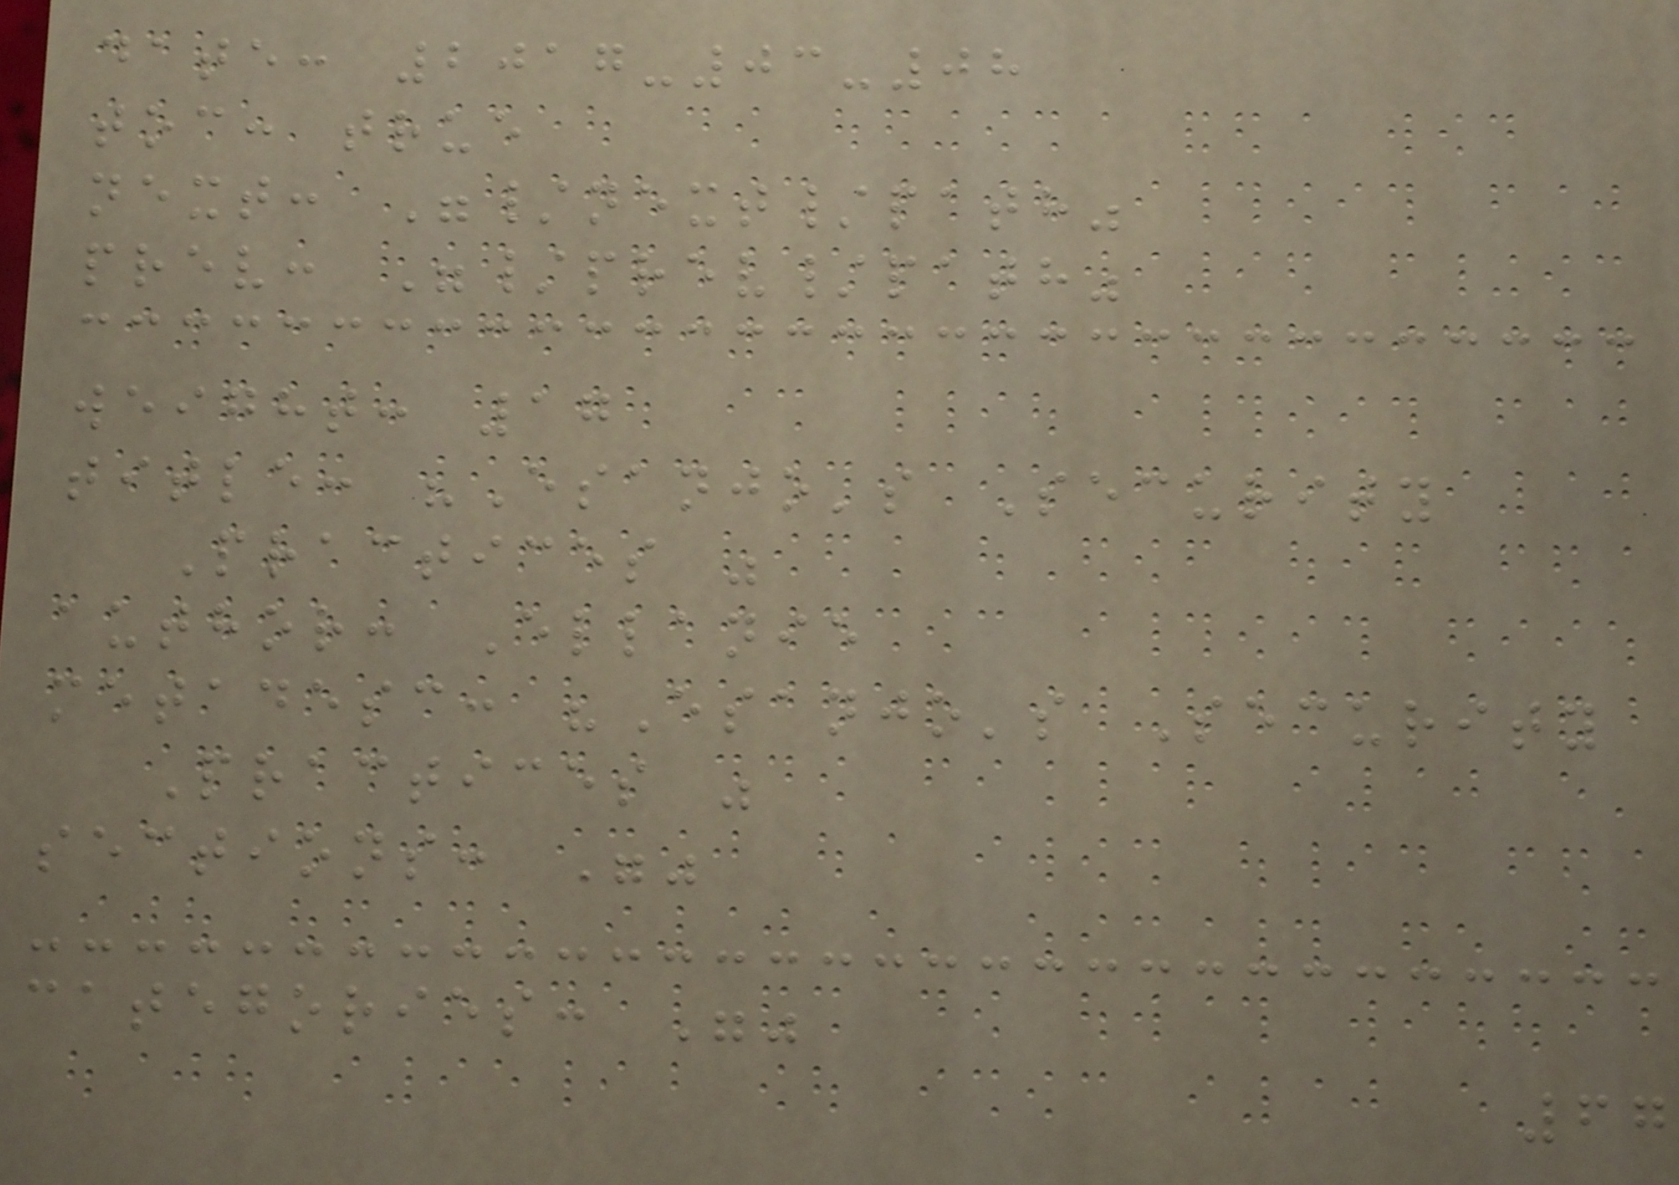date: 2017-03-08
toc: true
next: "/next/path"
prev: "/prev/path"
weight: 17
title: "Esanjo's Security
Practices "
author: Ellanie
metadesc: "Esanjo's Security
Practices "
sections: ""
categories: ""
67
